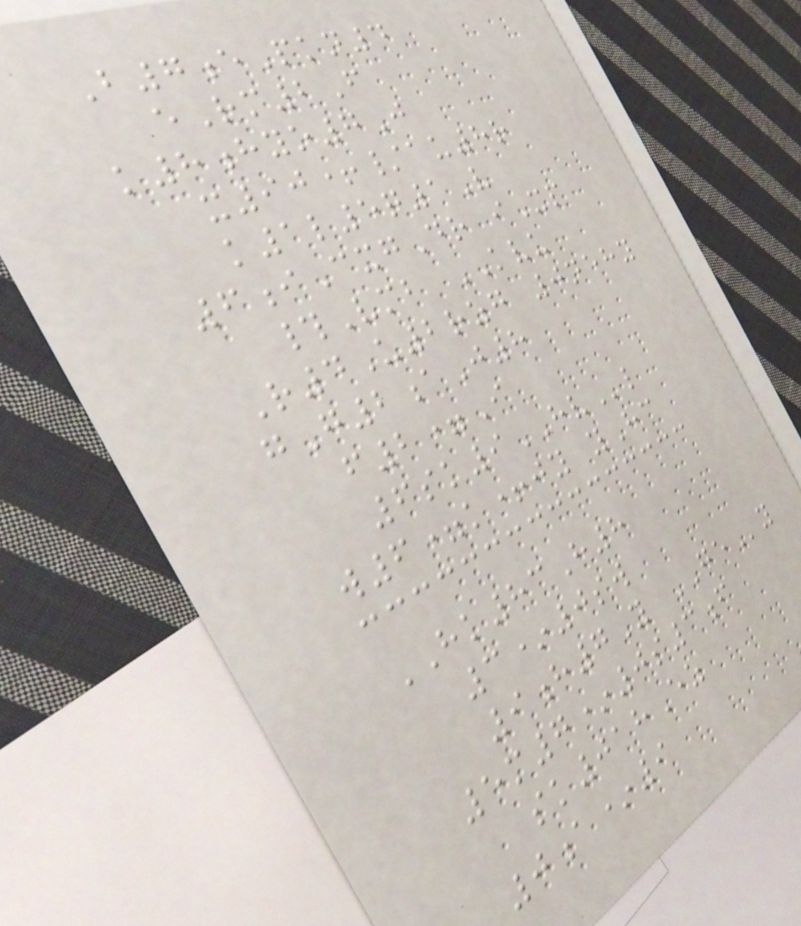B7ePkn4
eRm2F
k8hyo7J
x90+/au8r
k1l5q1V
6iCxgDr iXp
#Vmb KVU
R4U2rzg 0nehy
gG2aJ8
f2=I
6sk9HVl
w6=k+jy yHc
HK83H8
3*0sw
9h7Y GEy
5m7*0s3f
sk018Ez
0a*9
